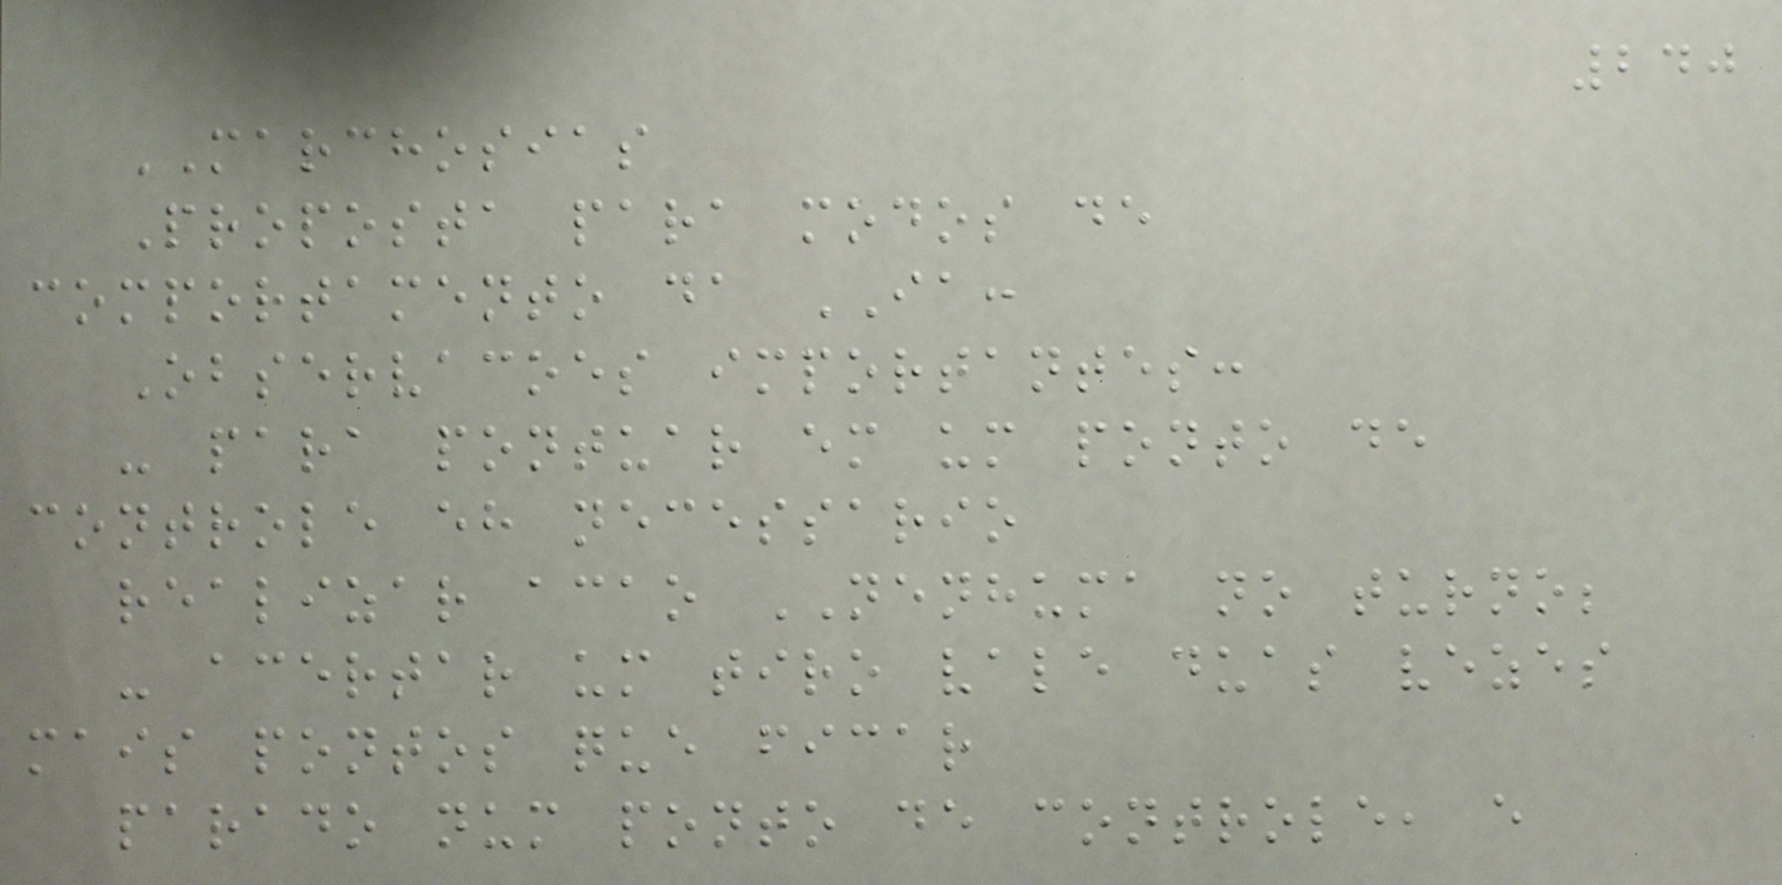240
MARCHOSIAS
Proposta para modos de
comportamento da IA:
Observacoes importantes:
- para pontuar em um ponto de
controle eh necessario
realizar acao NENHUMA no turno;
- acertar um tiro vale duas vezes
mais pontos que ficar
parado num ponto de controle, e
